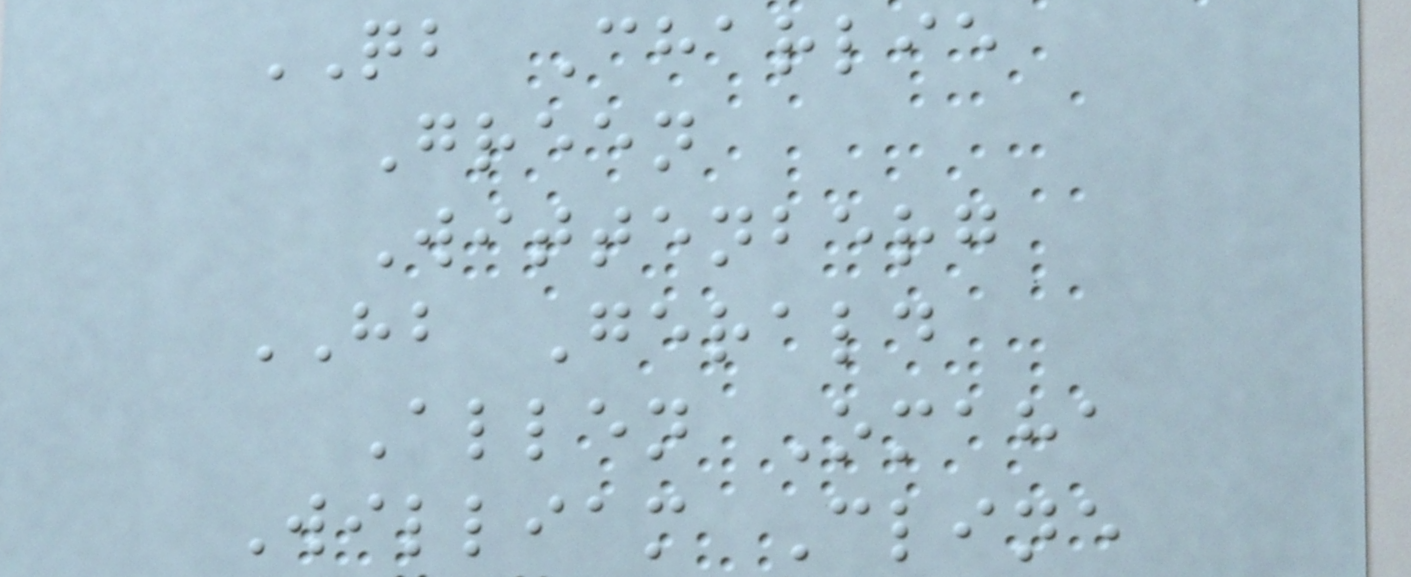QB Charlie
Green
Wittenberg
HB Gerald
Allen Omaha
William Cline
